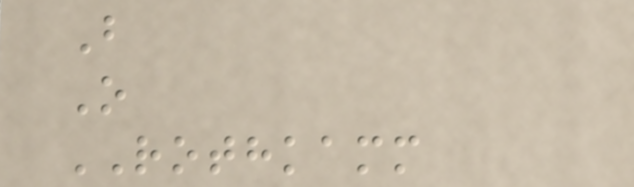B
O
ROTHKAMM
